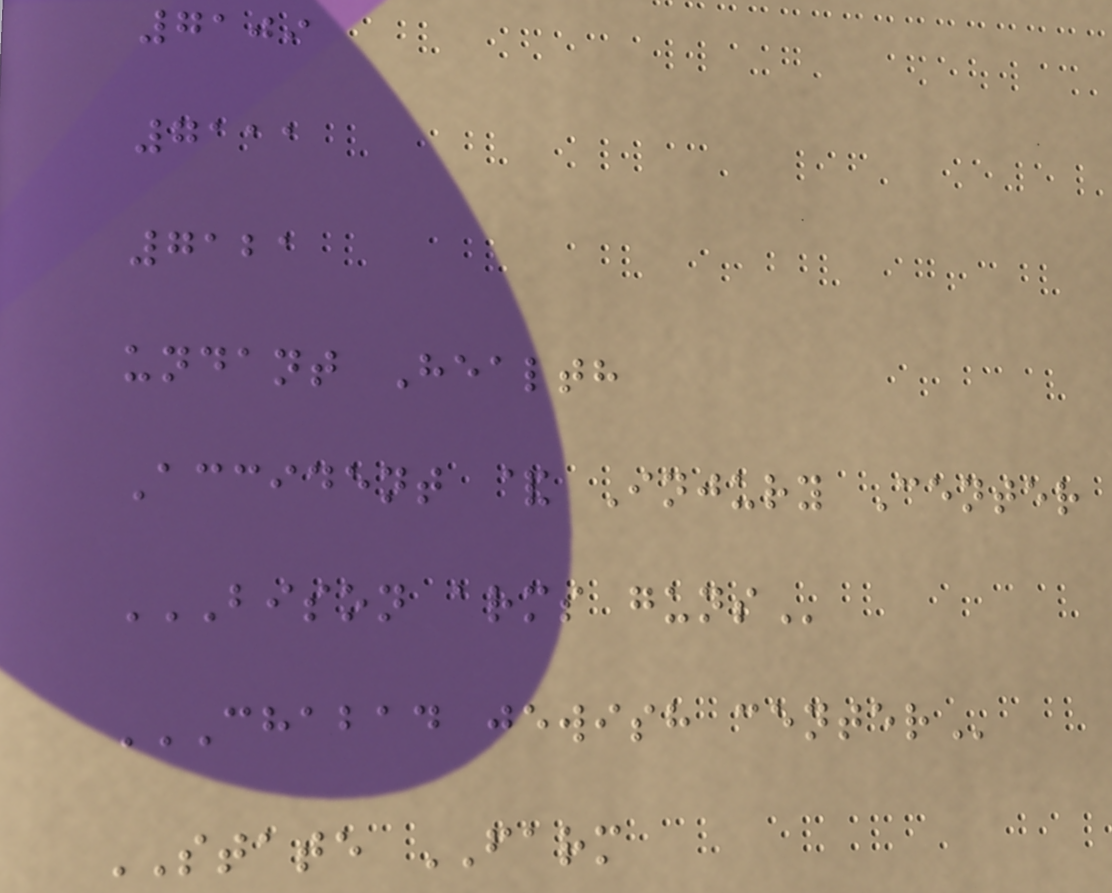7109
7111
7121
undant Health
Accident & Injury Center
BISON ARMS GUNS
CHABAD JEWISH CENTER
STATE FARM
